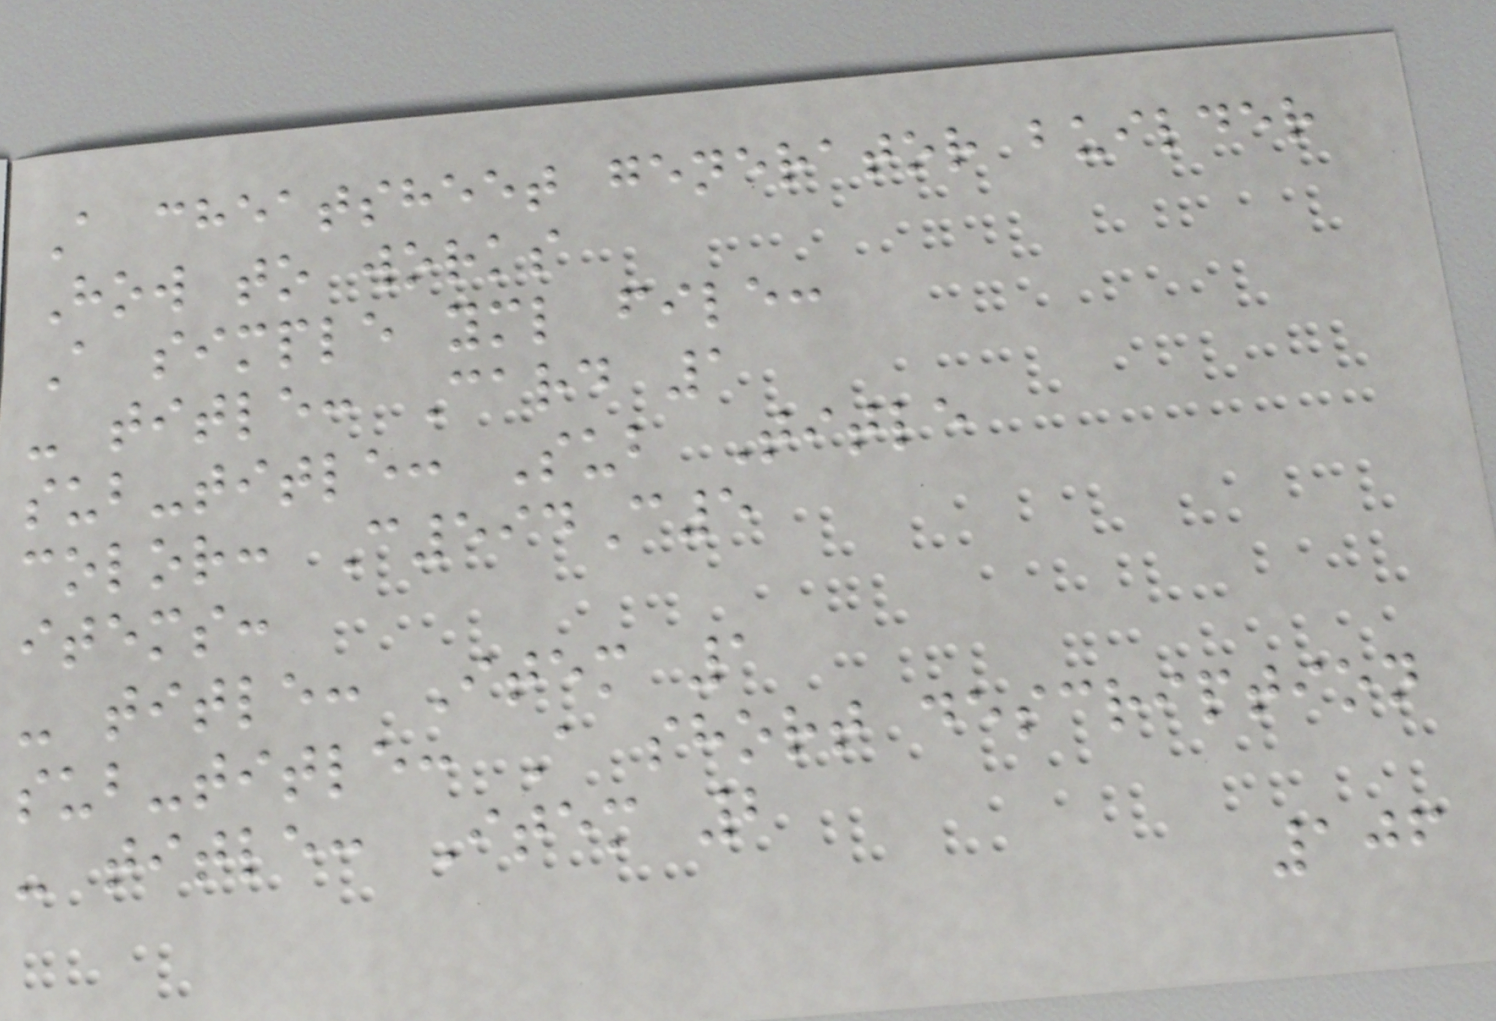A cheatsheet generator builder
How to works
A simple yml file:
- title: Card 1
sub-title: Sub Title
color: C594C5
items:
- title: Item 1
sub-title: A short description
- title: Item 2
106
